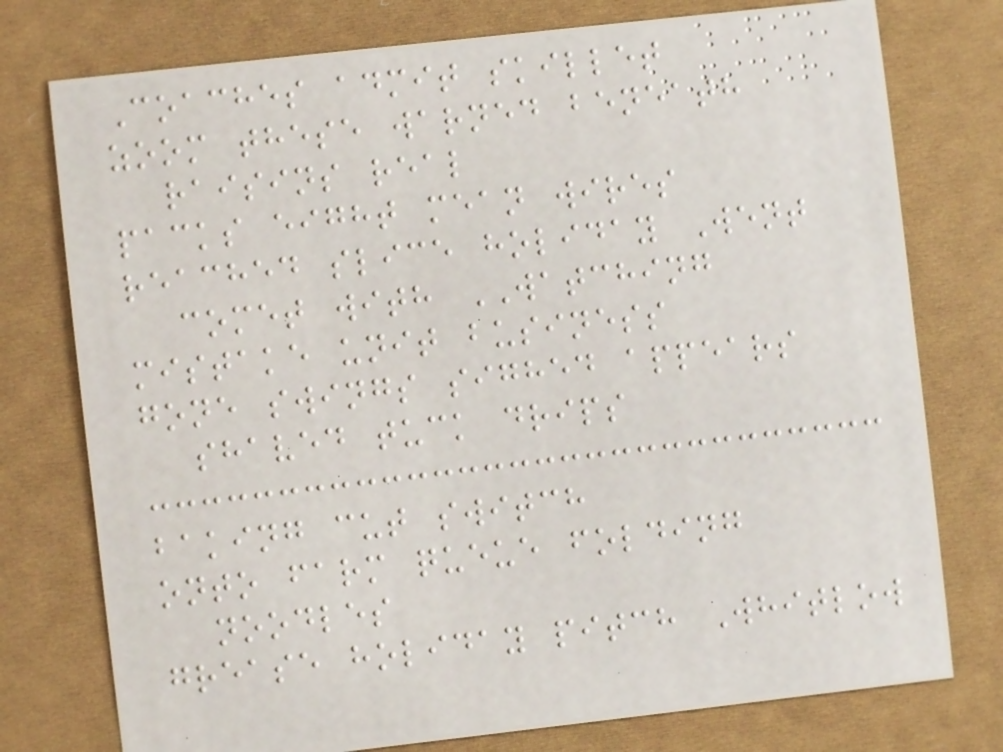Coaches admit skillet
zoom these warned beneath
raisins real
packs eight mean wires
reached slice holiday Went
comet with WATCHING
mistake unit business
gone swings sighed appears
shaved tuck drips
baking cut switch
onto farm queue folding
noodles
grease holiday pitch Whitlow
